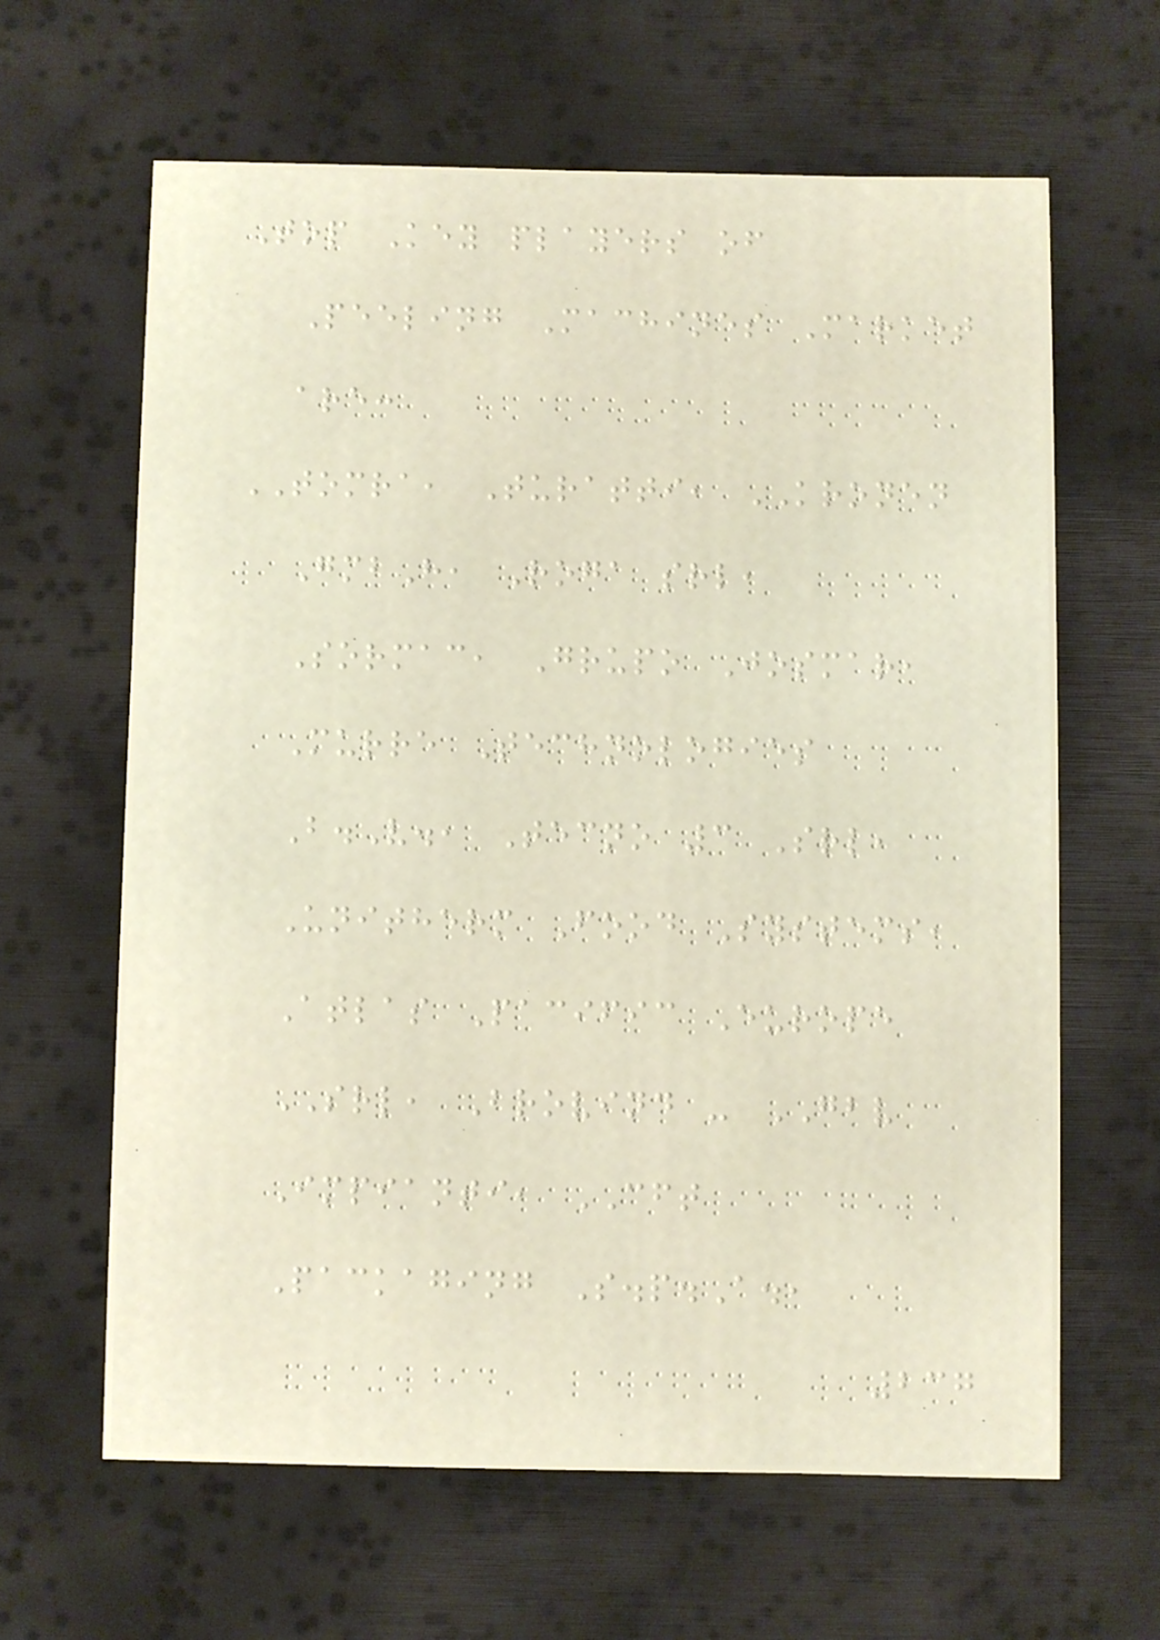Top Key players of
Peeling Machines Market
are:
TOMRA, Turatti, KRONEN
GmbH, Roga srl,
Sormac, Grupo Josmar,
Murre Technologies
B.V., Tecno 3 Srl,
Unitherm Food Systems,
Atlas Pacific Europe
SRL, Brovind - GBV
Impianti, CFT
Packaging S.p.A.,
237
